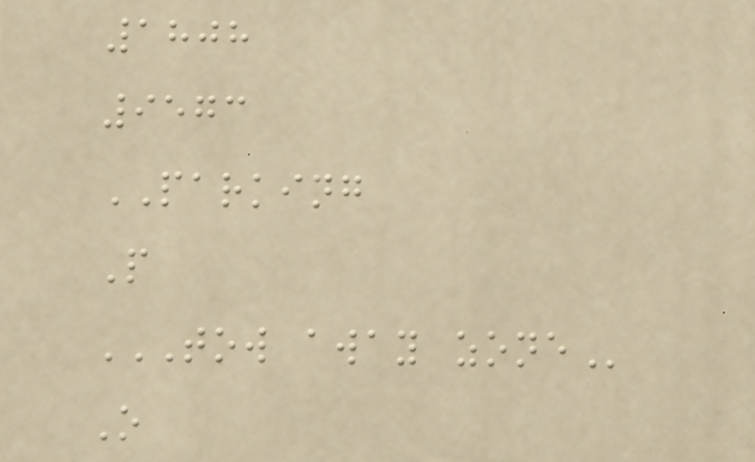1808
9573
PARKING
P
TOW AWAY ZONE
O
